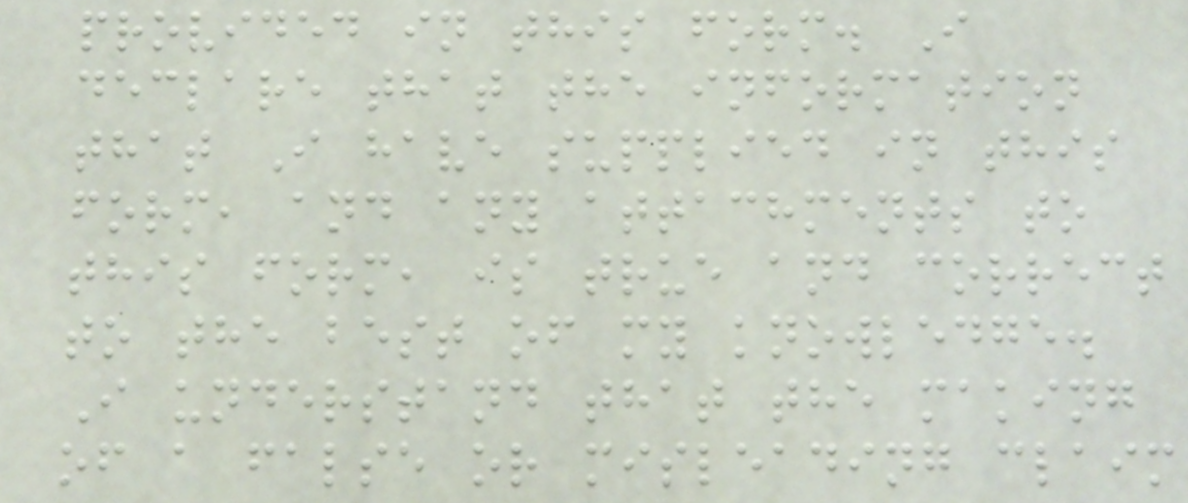provided in this form. I
declare that the information
that I have supplied in this
form, and any attachments to
this form, is true and correct
to the best of my knowledge.
I understand that the making
of a false or misleading claim
